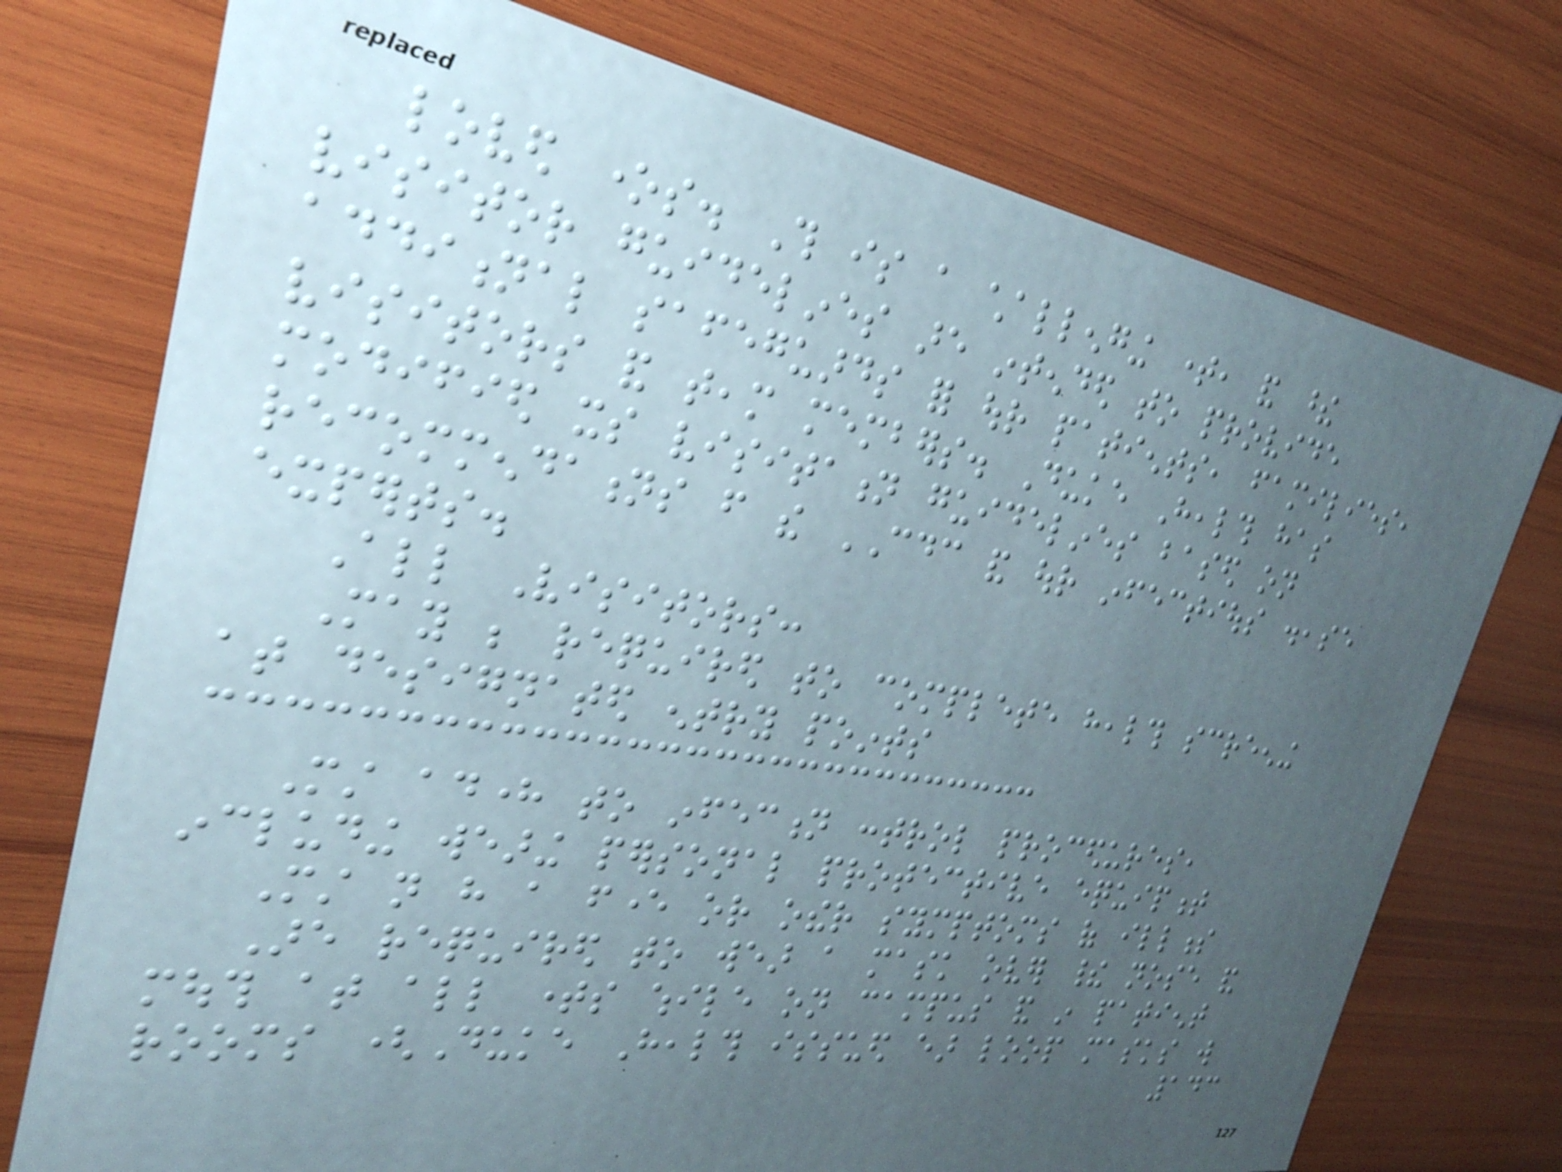loved ones. This is a challenging time, and these
visitor guidelines are intended to provide
additional safeguards for our patients, families,
visitors and team members. Duke Health has
modified its visitation guidelines based on
recommendations from the CDC and our infectious disease
experts.
All Visitors:
May be required to complete health screening
at designated entry points
Must adhere to infection control procedures,
including wearing personal protective equipment
Must not have a fever or other symptoms of illness
Are required to wear a mask over their nose and
mouth at all times while on campus and in patient
rooms (Duke Health issued ear loop masks will
143
